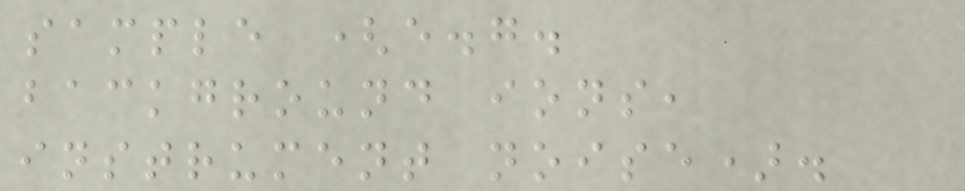sample (e.g.
background ions,
instrument noise).
